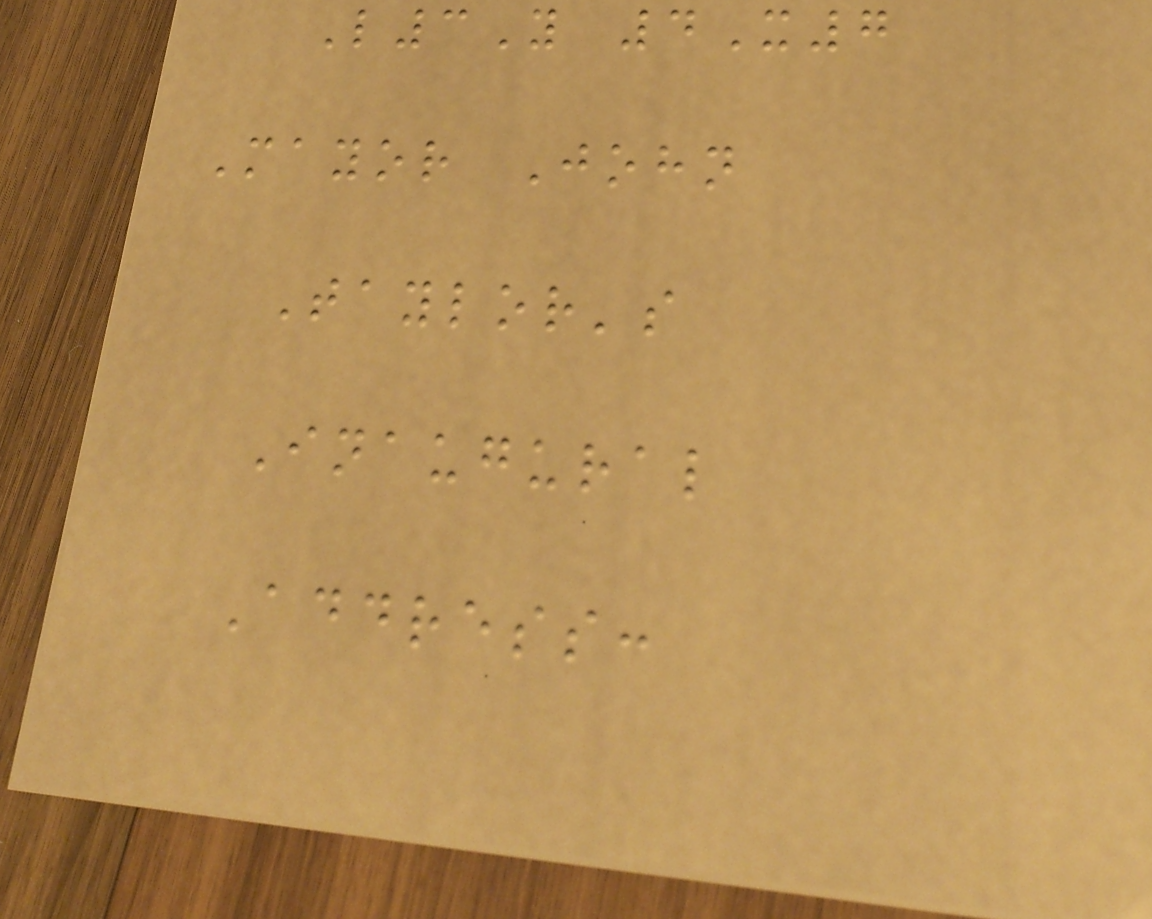L3Y 4X7
Mayor John
Taylor's
Inaugural
Address:
